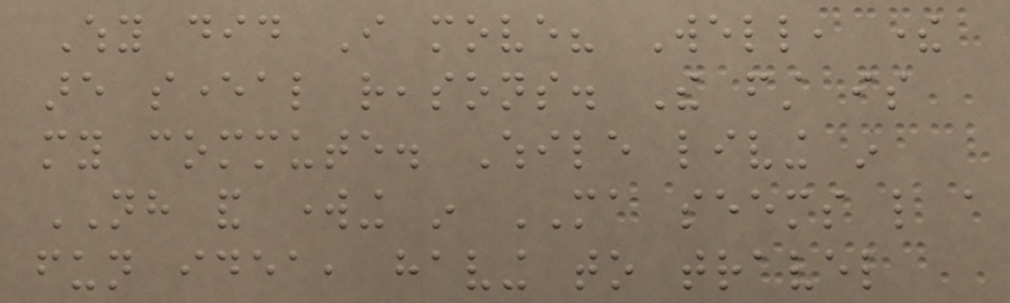Why did I move? Well, there
are several reasons. The first is
my commute. While living in
NH and working in MA seems like a
fun idea, having to travel
